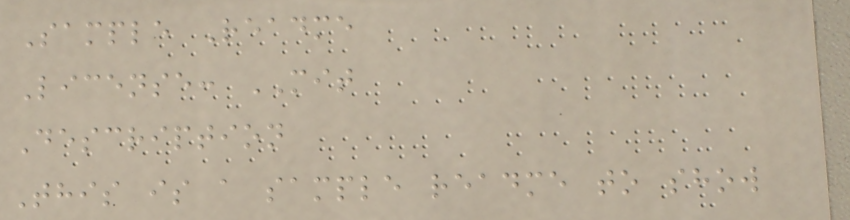Sample Readme
License: MIT
Description
This is a sample readme to show
